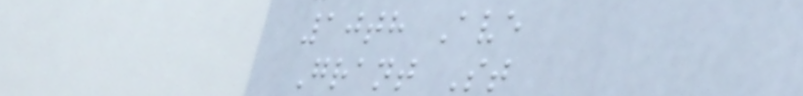10th Ave
Grant St
